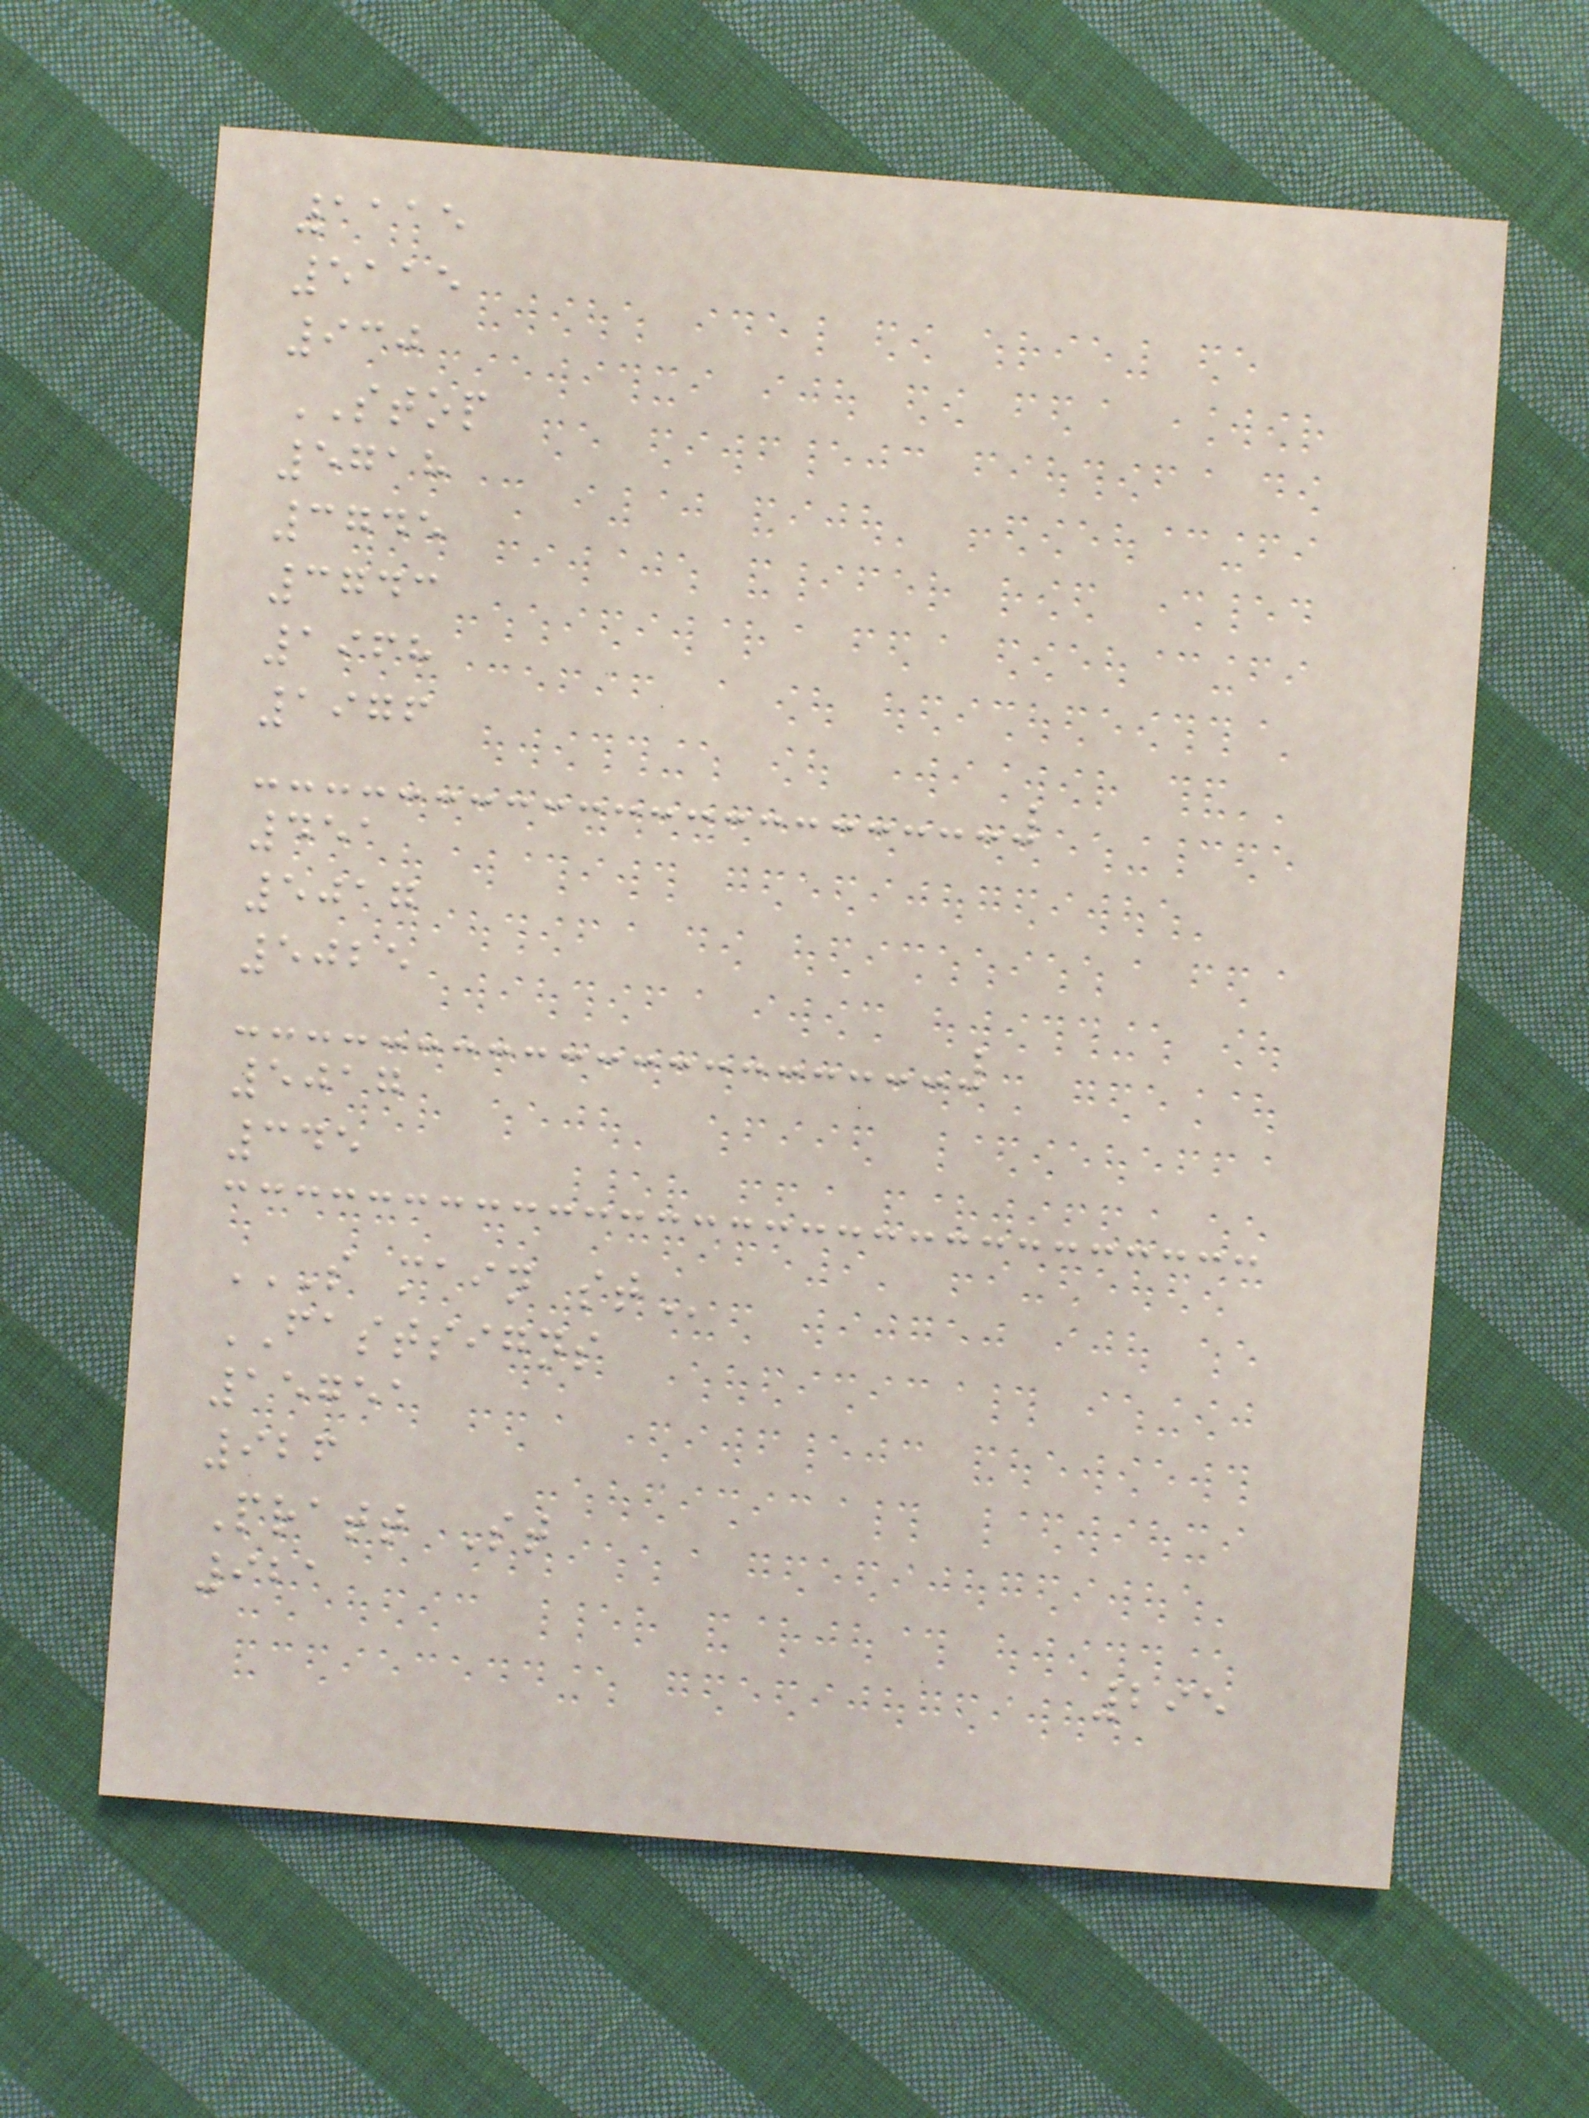1115
5115
930
STOP
5718
3745
3743
1968
1976
451
5017
5025
5017
345
S MAIN ST
FASTSIGNS
15751
926
Pratt St
921
295
